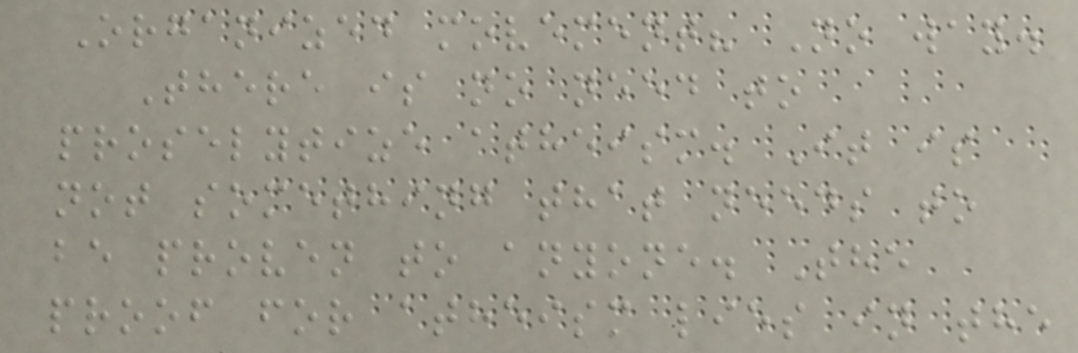Organized movement? No way.
There is no need to
proselytize atheism. It is
not something that needs to
be proven to anyone. The
proof for atheism lies in the
